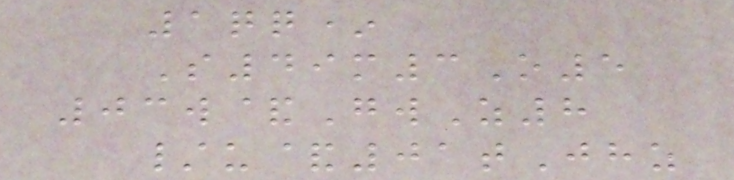1qq*
S49m3O5
03w&GwZ8
/u&01tJhz
